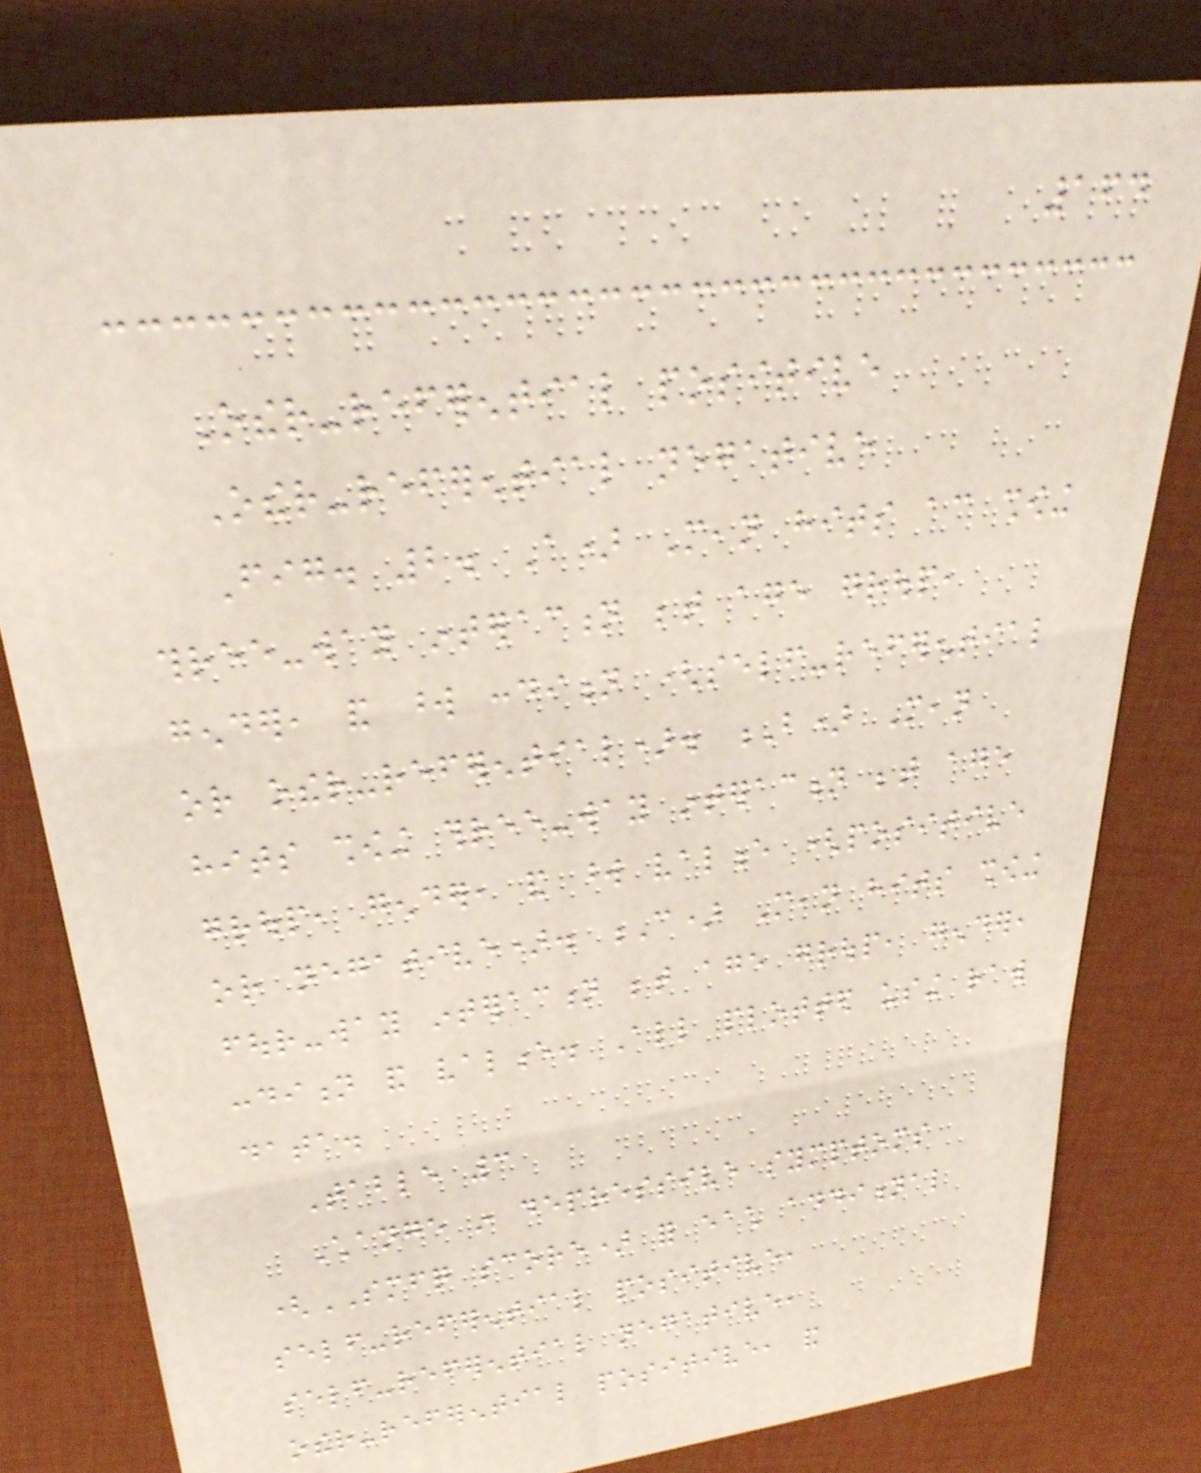164
Other-referential positive
Other-referential negative
Fig. 2. A) Mean hits according showing
three-way interaction between age group,
gender, and word condition (self-referential
or other-referential). B) Mean
hits showing three-way interaction between age
group, gender, and word valence (positive
or negative). C) Mean hits showing
four-way interaction between age group, gender,
condition and valence. All plotted using raw
data.
Table 3
Change in depressive symptoms
(SMFQ score) for each additional
self-referential positive,
self-referential negative,
other-referential positive, and
